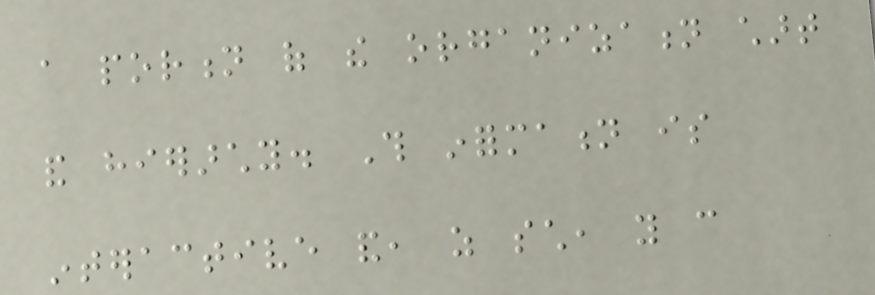a portion of the organization chart
and hierarchy. This information is
interactive and, as such, you can
